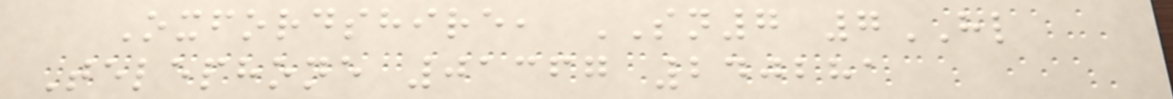Oxfordshire, SN7 7HL
Telephone 01367 240281
